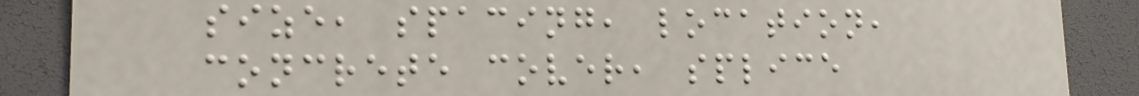size, spacing, location,
concrete cover, splice
